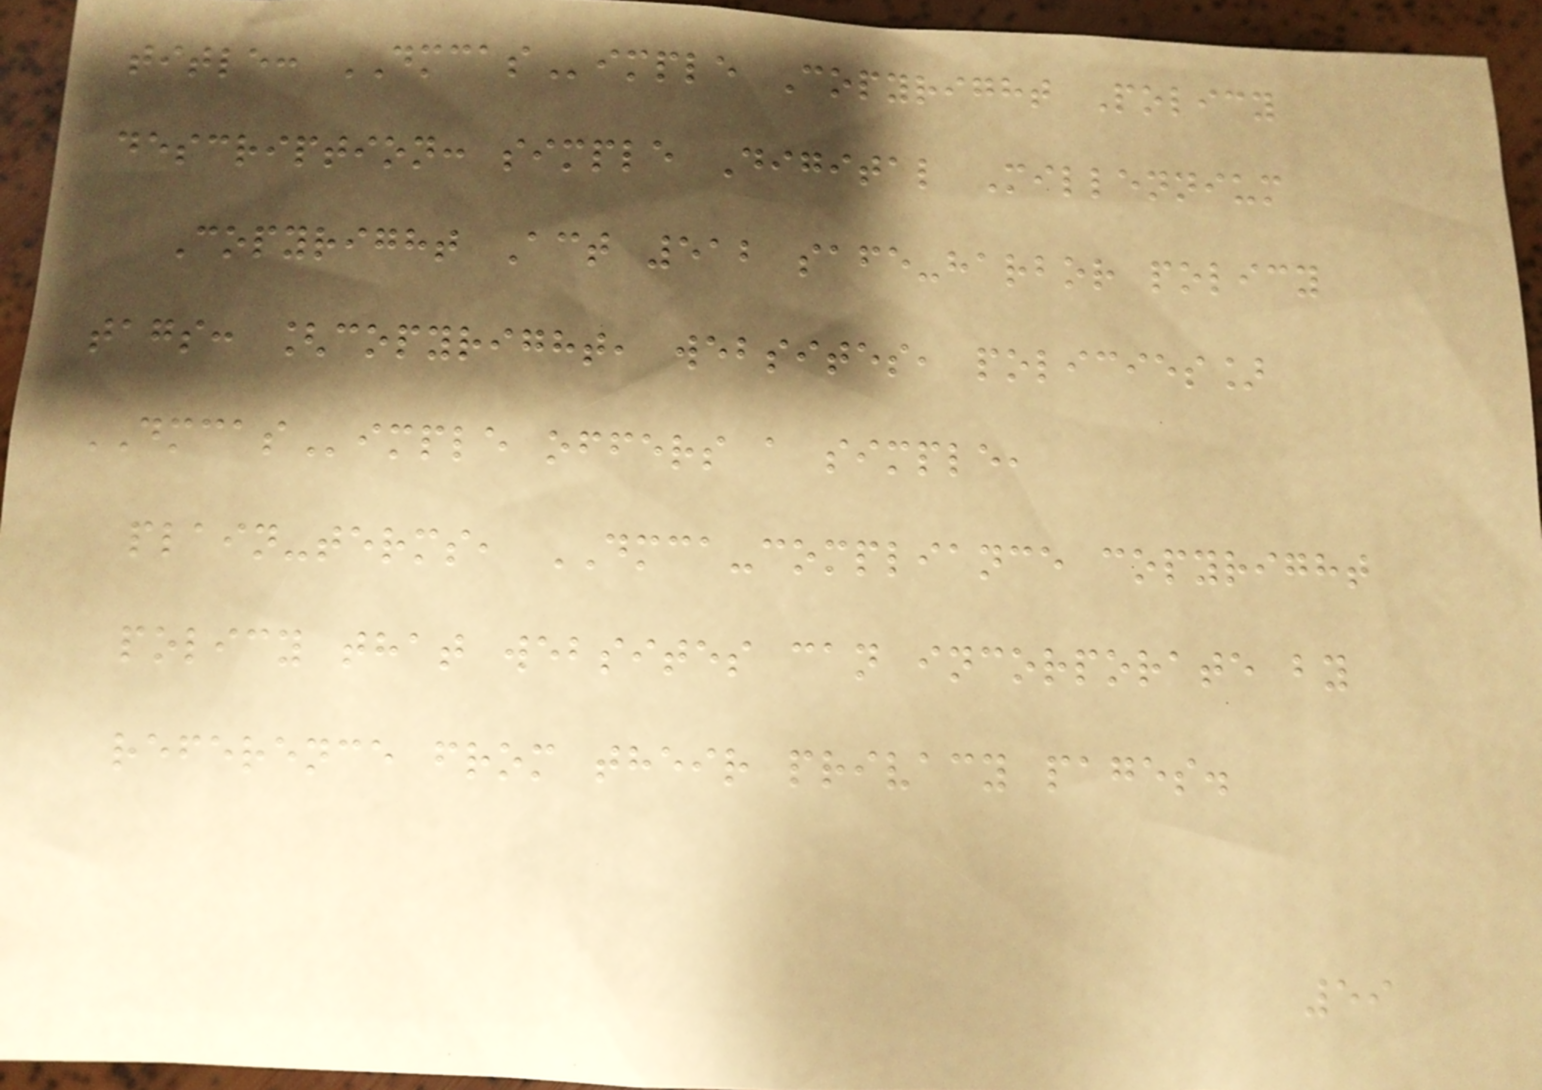title: DMCASimple Copyright Policy
description: simple Digital Millennium
Copyright Act 512 safe-harbor policy
tags: [copyright, websites, policies]
DMCASimple offers a simple,
plain-terms, DMCA-compliance copyright
policy that websites can incorporate by
reference from their privacy pages.
59
